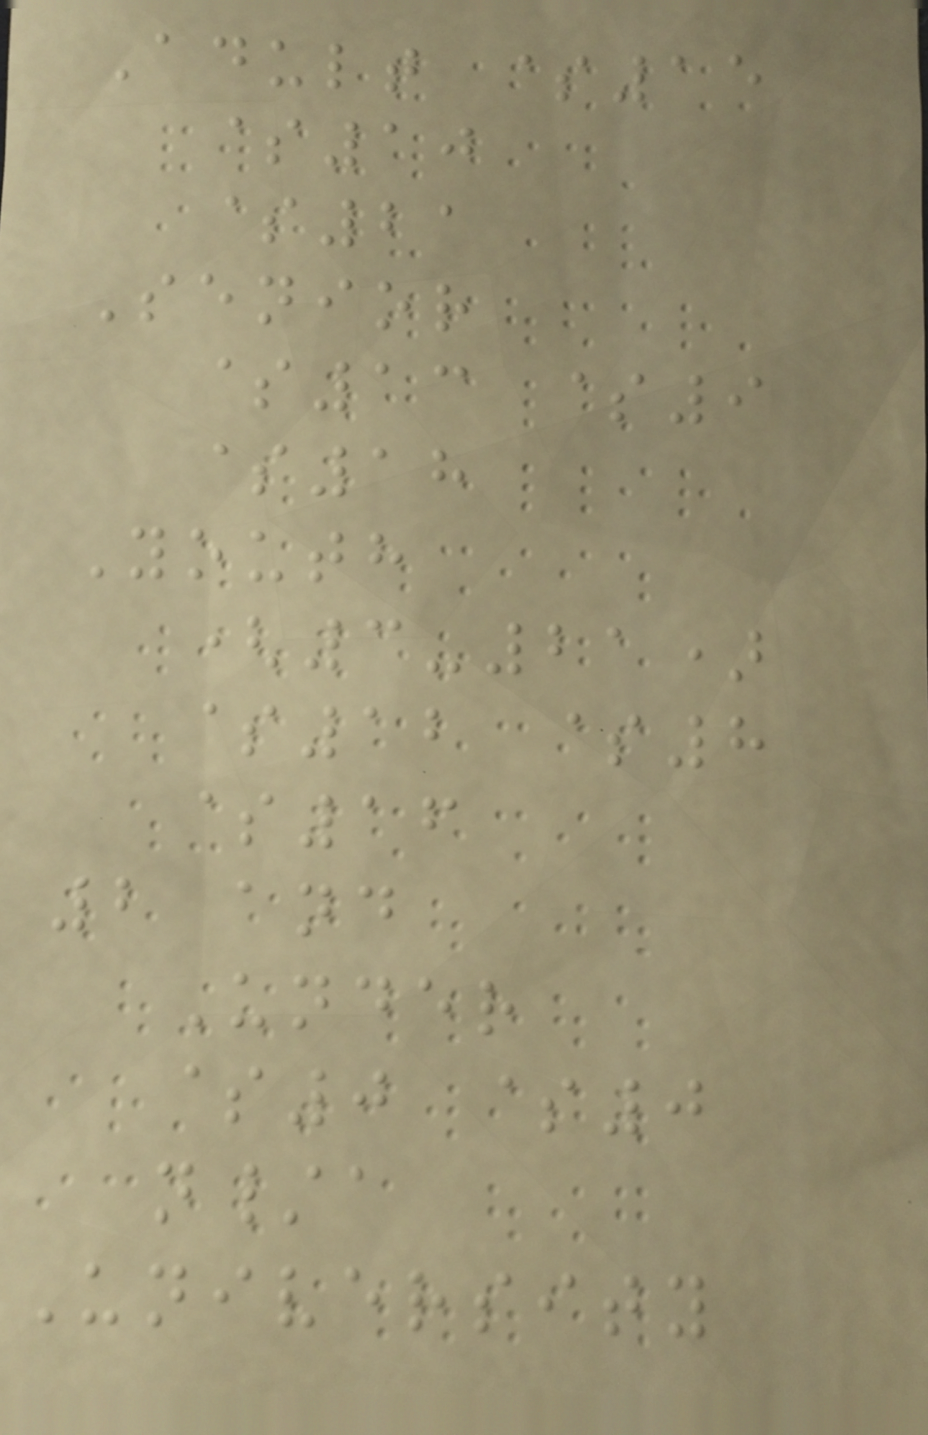Adult $15
$10
$21
Senior
$13 $9
$18
Youth
(3-21)
$12 $8
$16
2 and
Under
$0 $0
n/a
University
